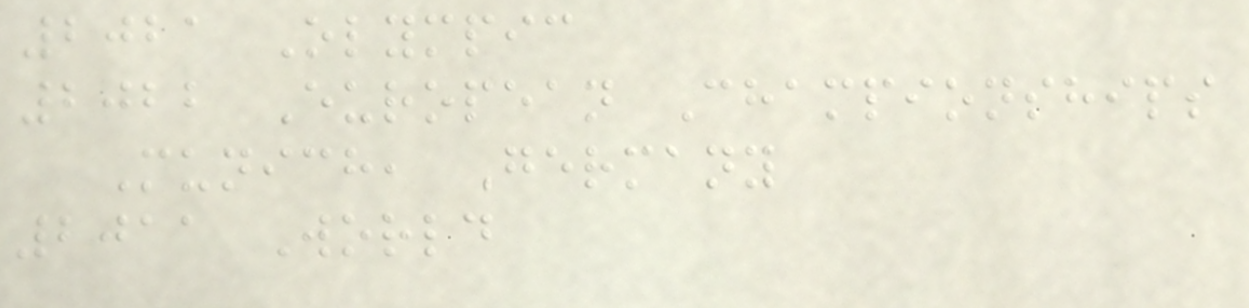2021 Olympic
2022 European Championships
Munich, Germany
2011 World
